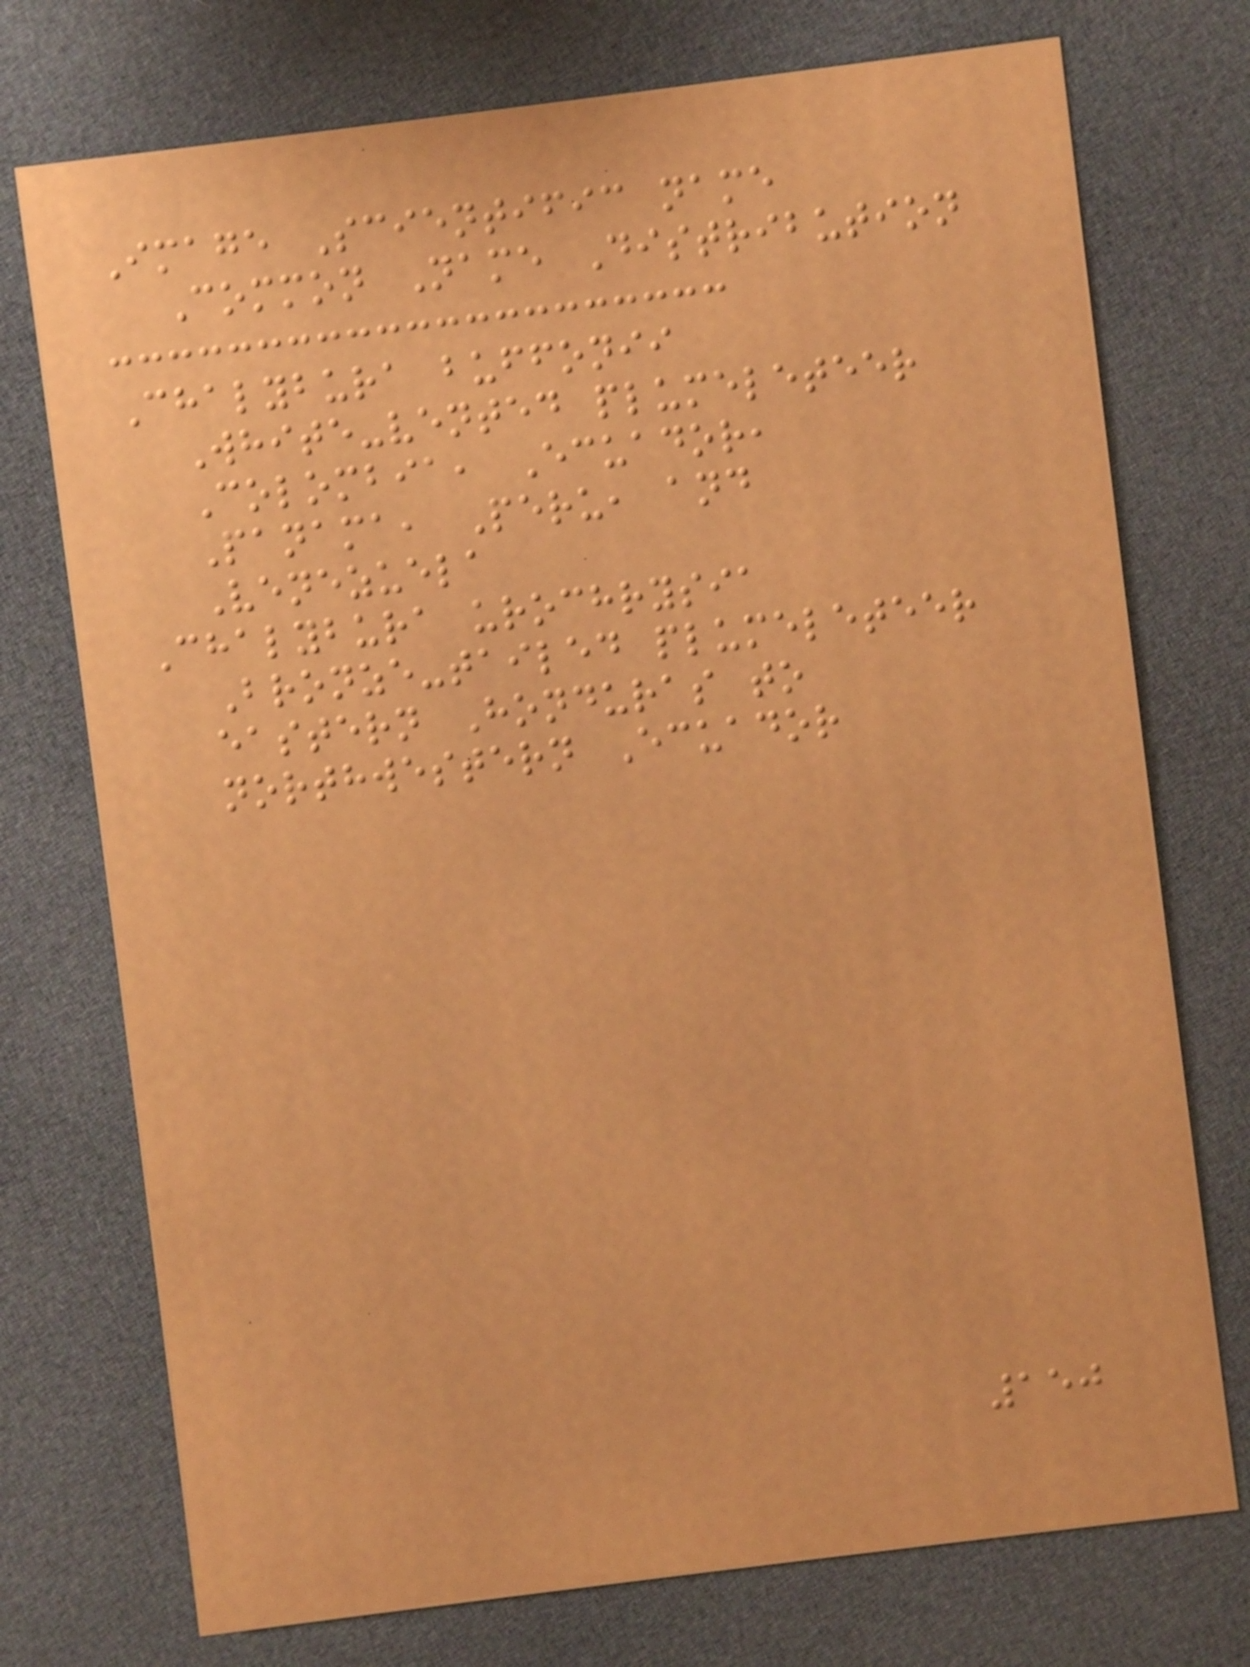Image Scientific name
Common Name Distribution
Chalybura buffonii
White-vented plumeleteer
Colombia, Ecuador,
Panama, Peru, and
Venezuela
Chalybura urochrysia
Bronze-tailed plumeleteer
eastern Honduras to
northwestern Ecuador
150
